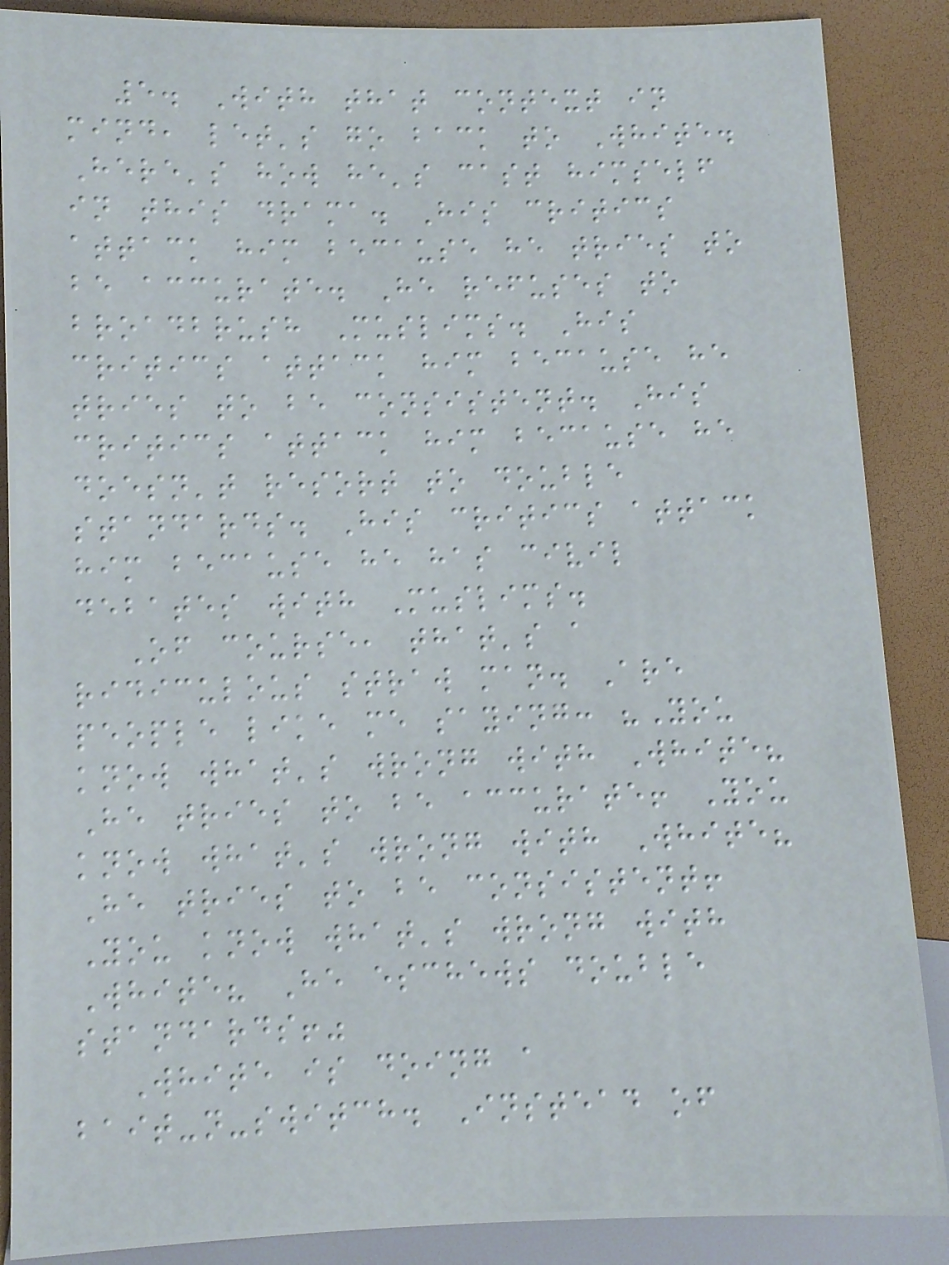5. With that context in
mind, let's go back to White.
Here's how he's cast himself
in this drama. His critics
attack him because he tries to
be accurate. He refuses to
broadbrush Muslims. His
critics attack him because he
tries to be consistent. His
critics attack him because he
doesn't resort to double
standards. His critics attack
him because he has civil
debates with Muslims.
Of course, that's a
ridiculous straw man. Are
people like me saying: "You
know what's wrong with White?
He tries to be accurate! You
know what's wrong with White?
He tries to be consistent!
You know what's wrong with
White? He eschews double
standards!"
White is doing a
bait-n-switch. Instead of
